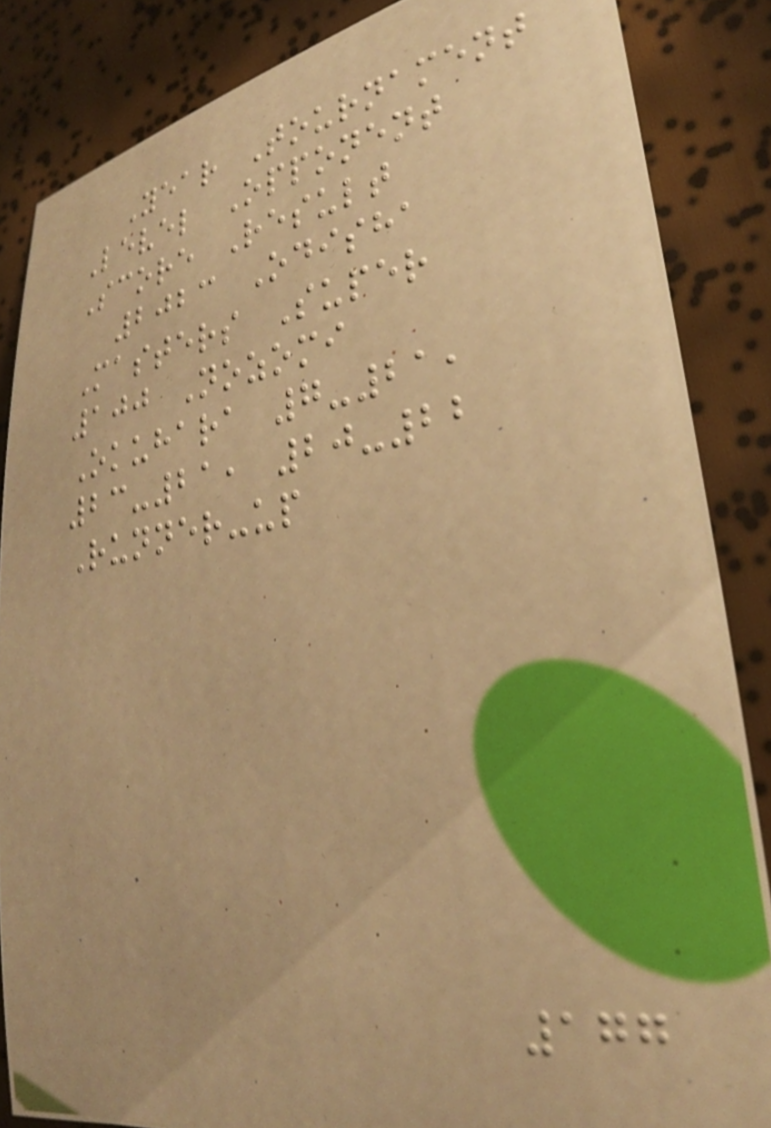Year Tournament
Level Opponent
Score Result
2023 Odisha
Masters Super
100 Nozomi
Okuhara 7-21,
23-21, 20-22
Runner-up
177
